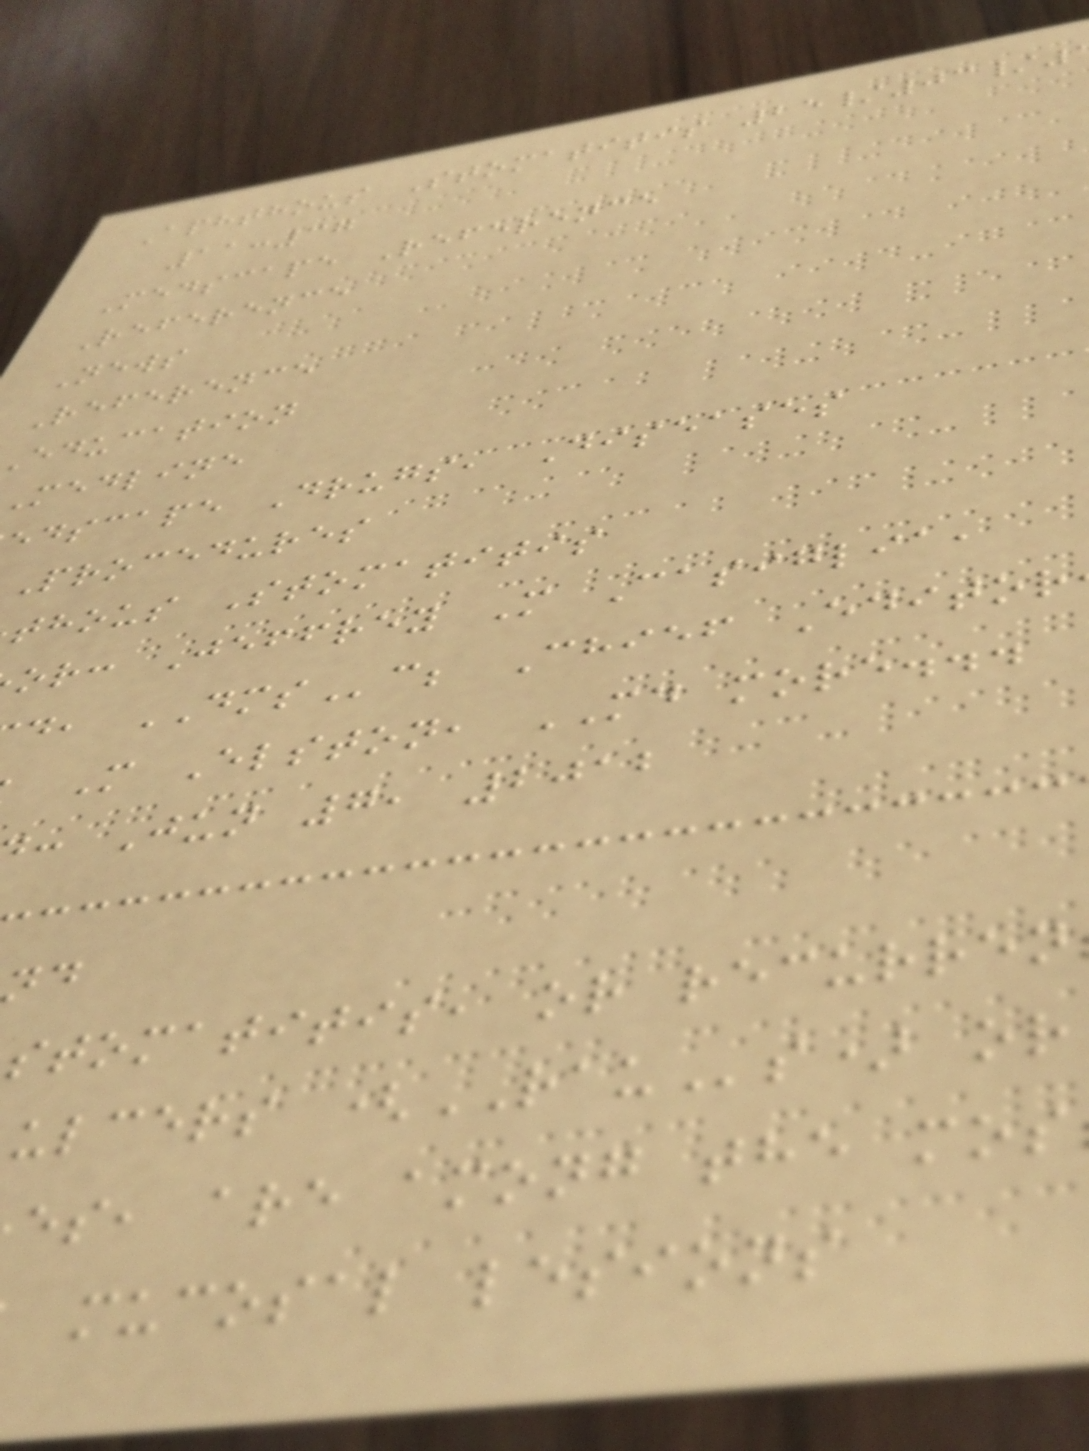Aphthous Stomatitis 25/03/
11:37
Medscape Reference
Reference
News
Reference
education
medline
edscape Drugs, Diseases
Procedures
thous Stomatitis
or: Jeffrey M Casiglia,
d, DMSc; Chief Editor
M Elston, MD more...
: Jun 7, 2012
stomatitis, or recurren
ulcers (RAUs) or
es, are among the mos
mucosal lesions
